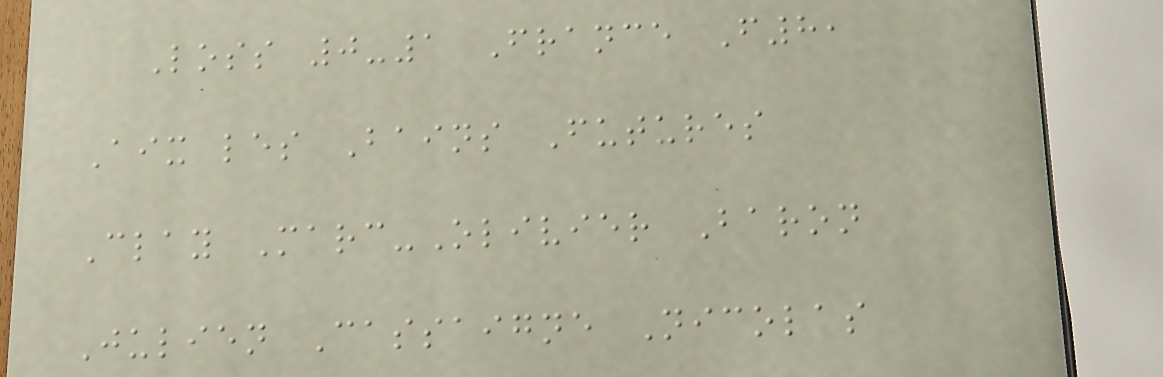Loss 0-1 France F8,
Aix les Bains Futures
Clay Marc-Olivier Baron
Julien Cassaigne Nicolas
